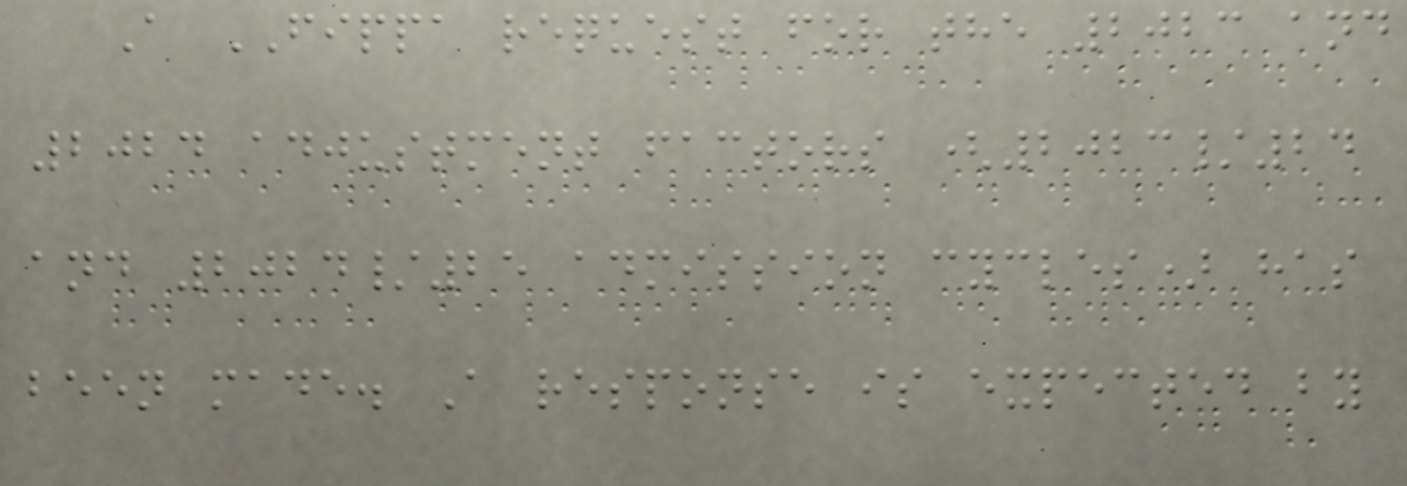A FIPPA request for the 2023 and
2024 adjustment factors (2023/24
and 2024/25 admission cycles) has
been made. A response is expected by
